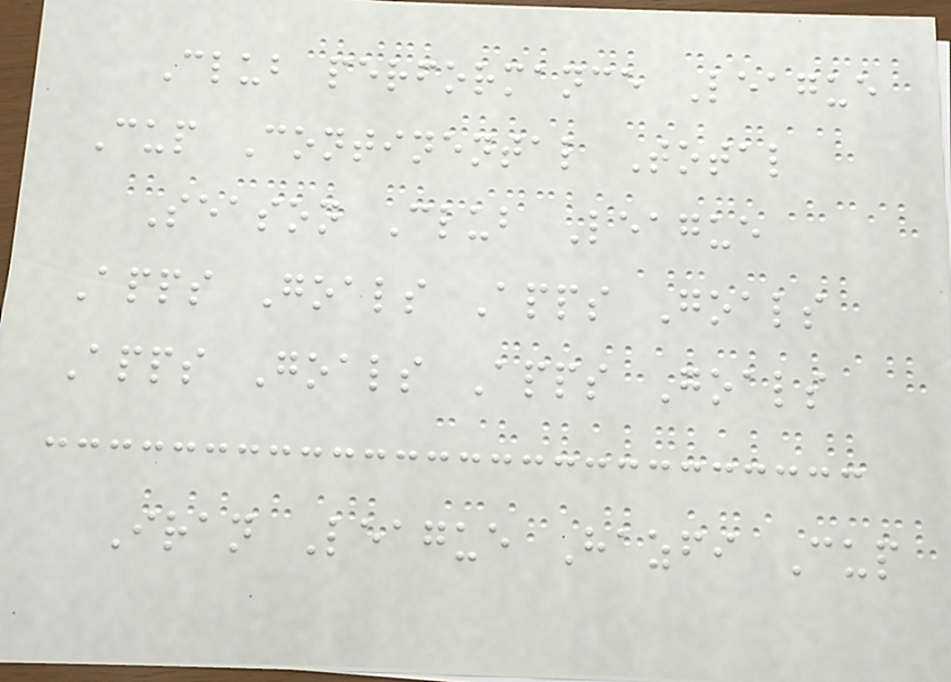Club performance League
Cup Continental Total
Season Club League
Apps Goals Apps Goals
Apps Goals Apps Goals
Iran League Hazfi Cup
